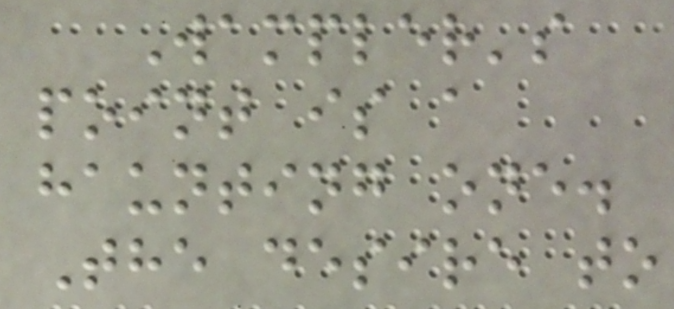Wampler's
point is a
haunting one.
The desire to
